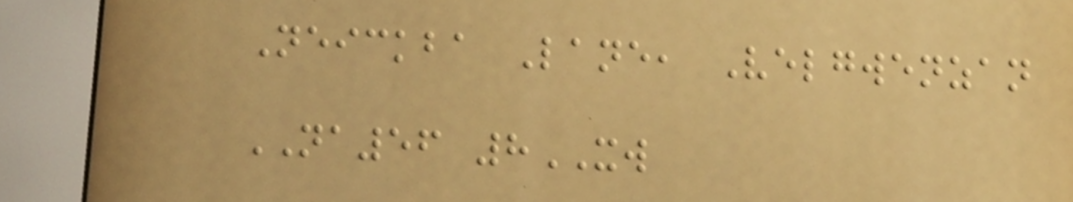Neickba Lane, Velgwenzan
NA56 8XW
